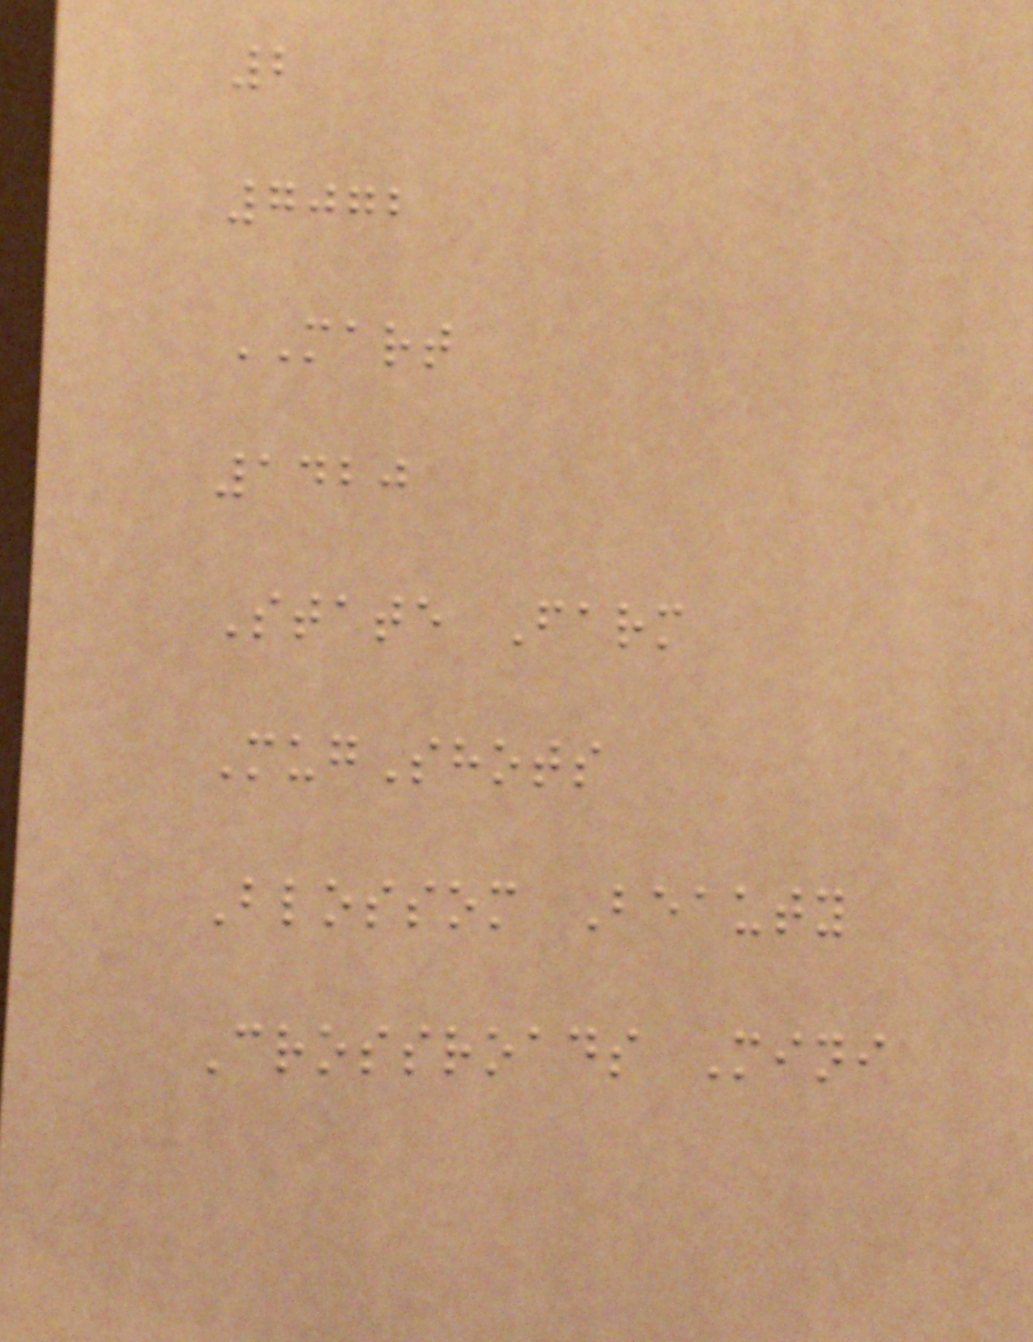2
7072
MART
1420
State Farm
MugShots
Blossom Beauty
Crossroads Mini
